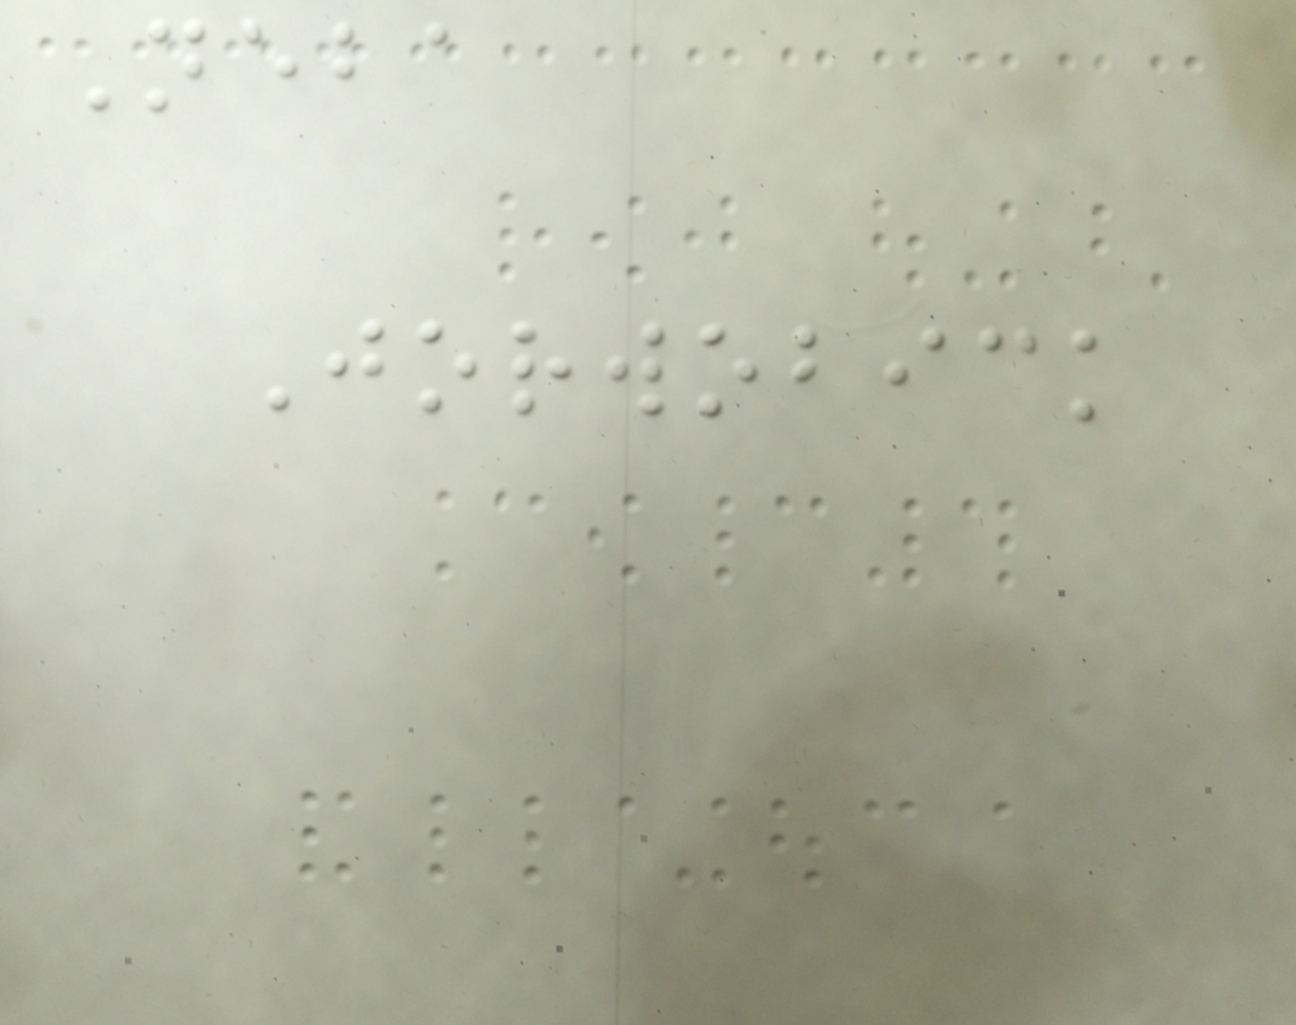Neba
Jorwobick
